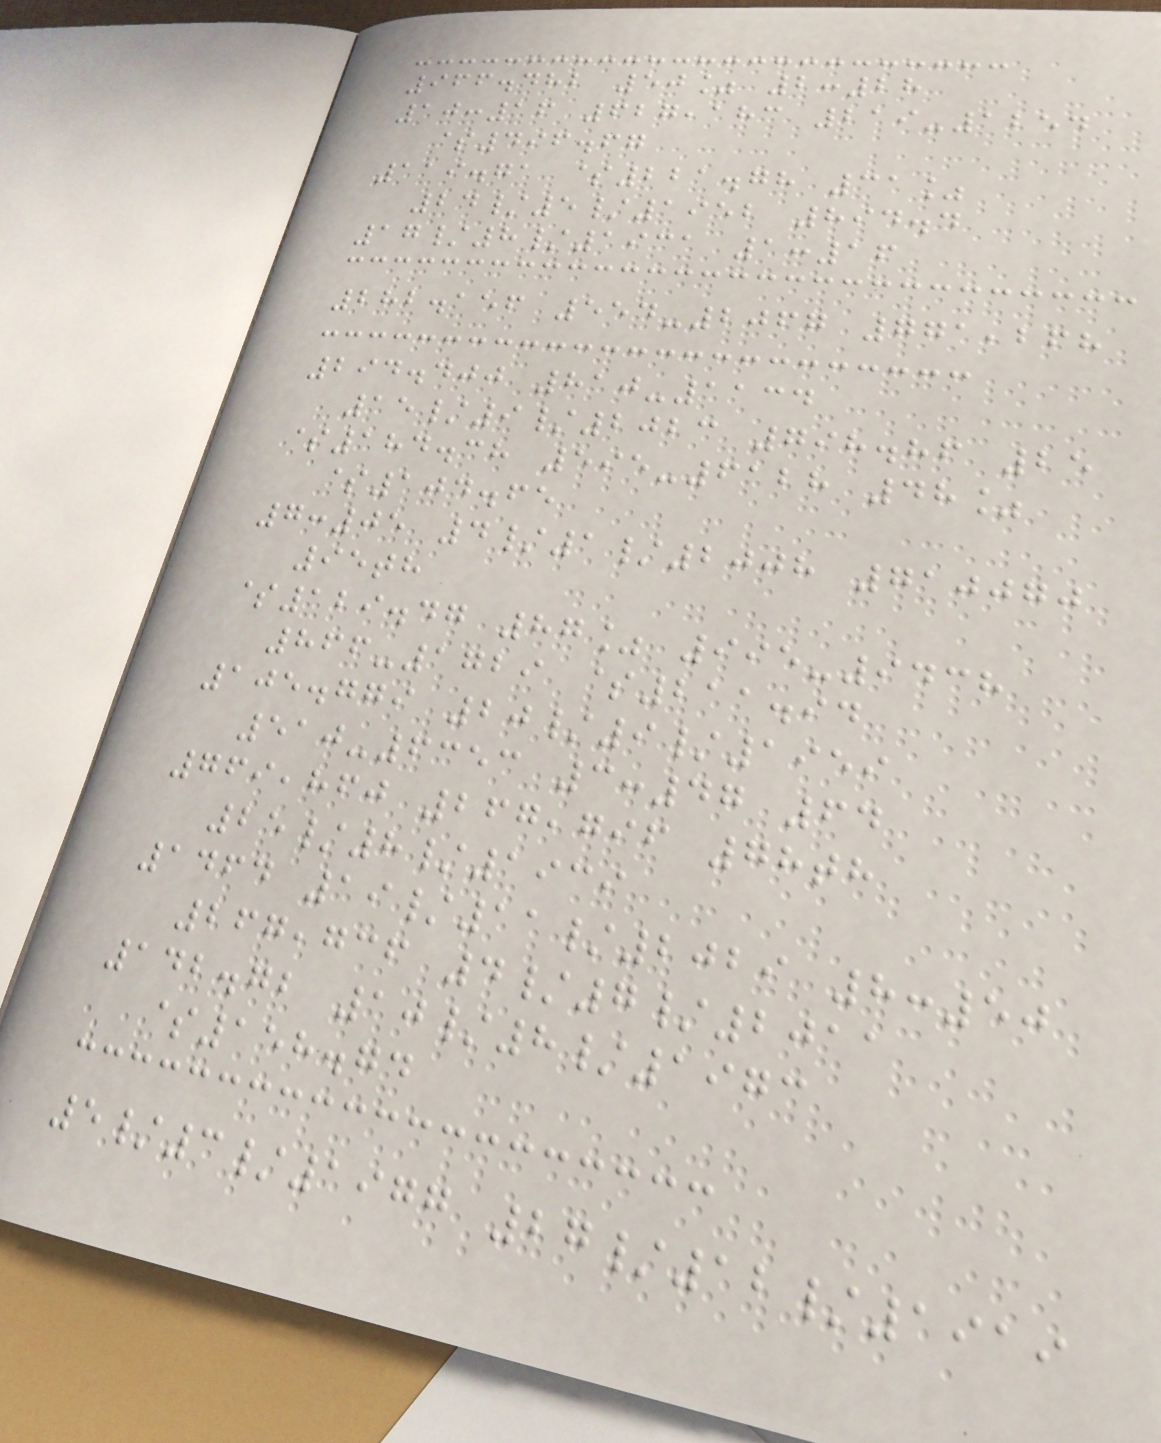966.482 50% 2:28
10:16 627,183 219-1254
$496.67
119.71 $221.78 31%
24/5/1952 894.4
17/8/1931 1:16
282.156 554-2067 771,268
294.400 810-1134
15/9/2023 798.86 25
$184.38 595-6128 48%
$104.65
7:05 4/1/2008 710070
95th
$129.47 87% 995-9438
866-1729 $211.94
105.779 20/9/1959
510-6353 3:47 64
769,860 267,796 78th
25/8/1939
1464 19/11/2029 8:50
267,736 4/7/2011
142.72 10/8/1973
$158.74
5/3/1977 27/12/1919
